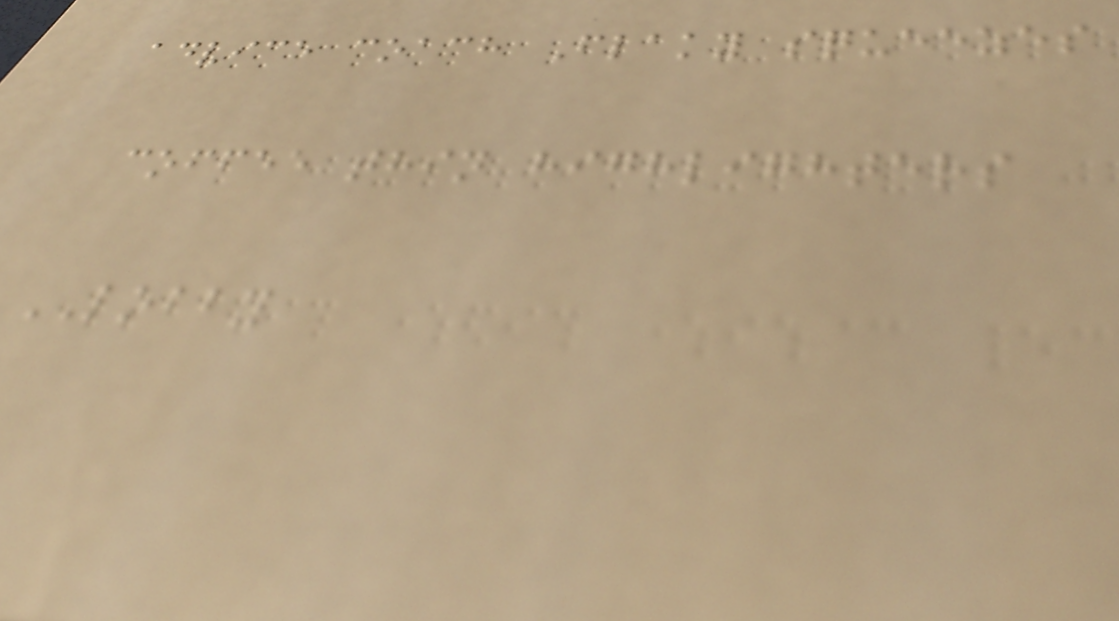advice coach Flaky squeezes
coffee thin highlighters
LOBBY
